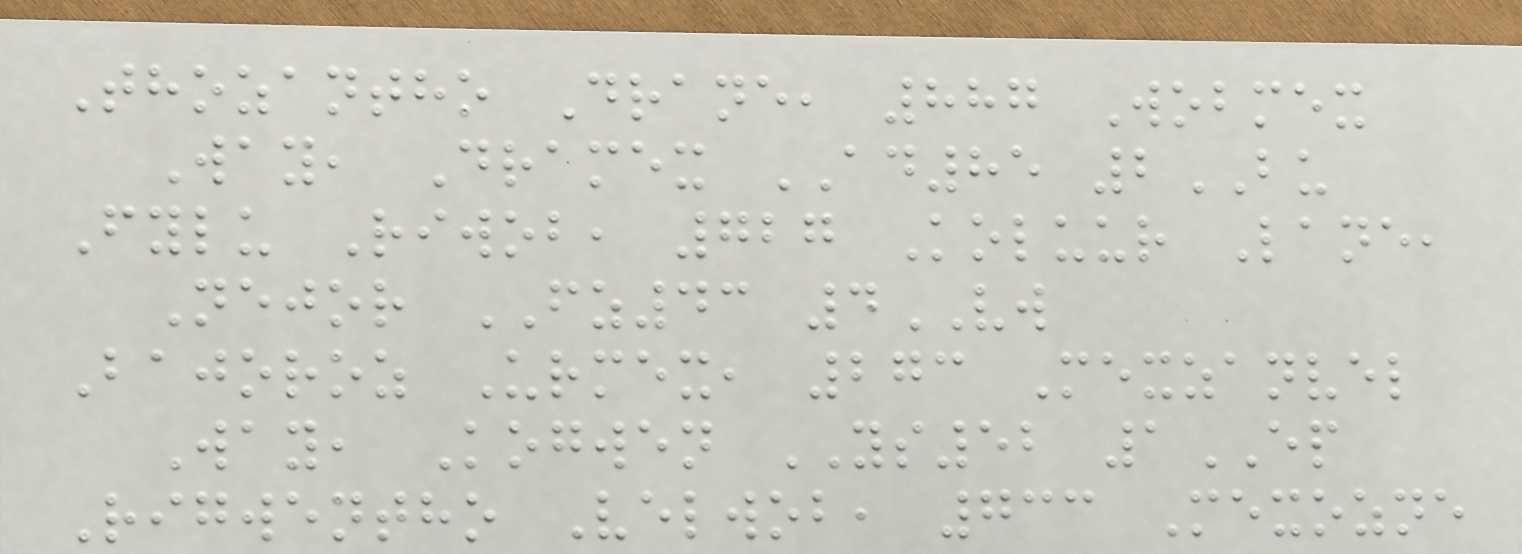Thozantho Drane, 887 Wobmex
Way, Dramex AD85 2BU
Fylu Riwob, 727 Koluur Lane,
Nejor FZ43 4VW
Bajoroz Urmex, 273 Mexzanvel
Way, Kogwen YS52 1EP
Rigwentho Velwob, 733 Mexozne
